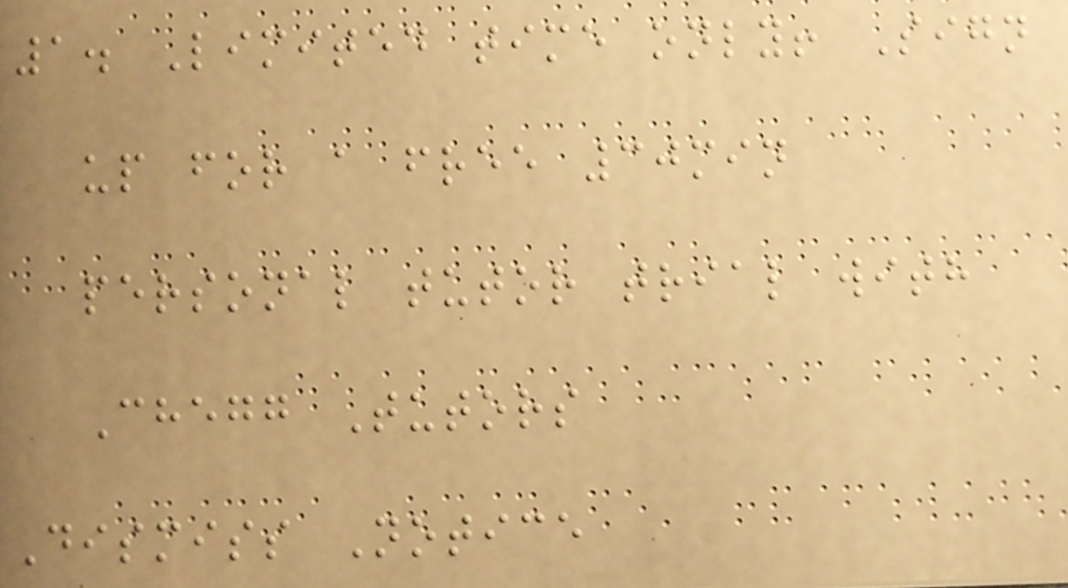1. Limited time only! Sign
up for a free 30min
personal tutor trial with
Chegg Tutors
Dismiss Notice
